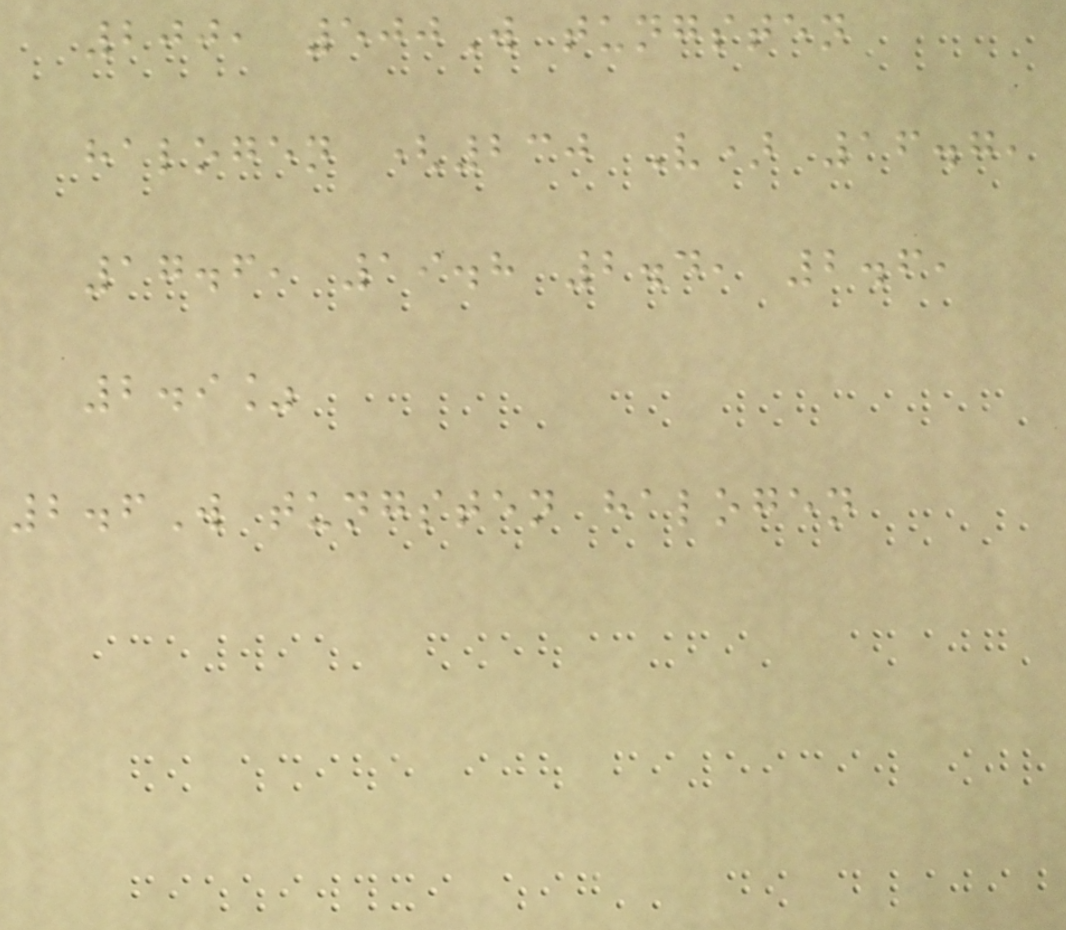200, 500W tungsten
halogen (230 V) 16.7,
17.6, 19.8 2.4, 2.6,
2.9%
2.6W tungsten halogen
